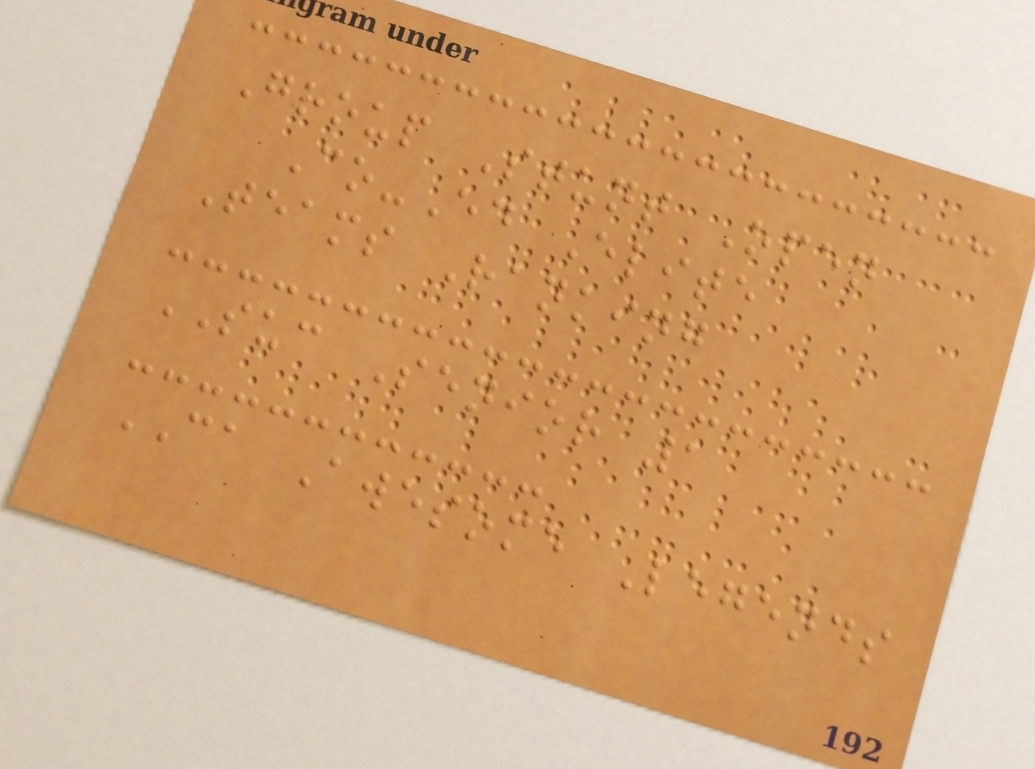Group Stunt Open
Co-Ed Elite
Teams Ranking
SUC Senior 1
CA Awesome Legends
